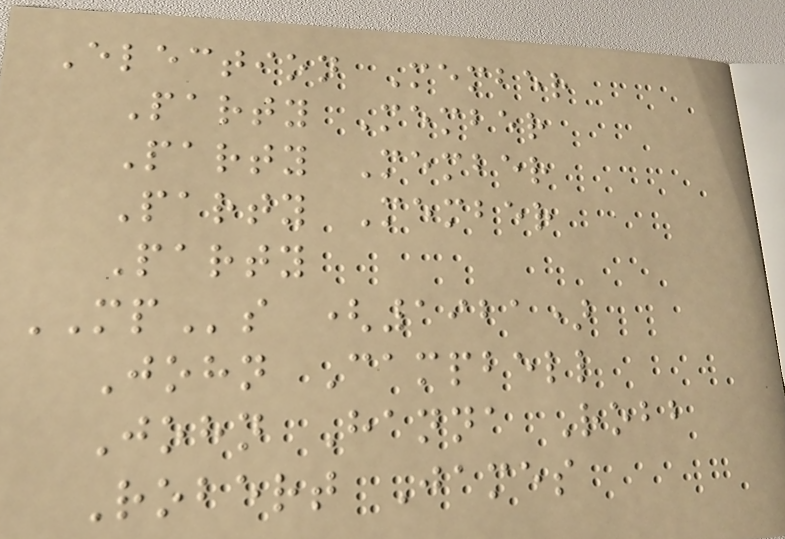Election Member
Party Member
Party Member
Party Member
Party
MPs (1921)
John Campbell
John Hanna Robb
Robert James
